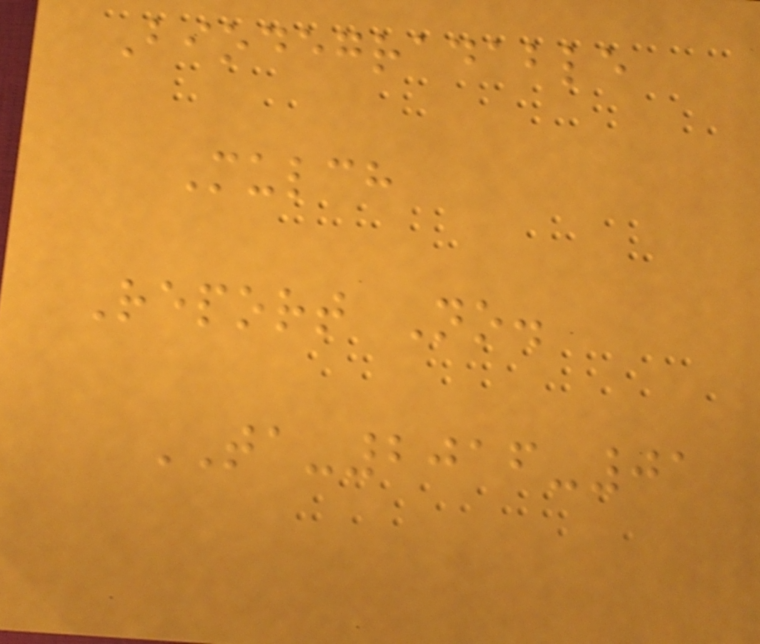Biodegradable
Mulch
Report No.
TA-2016-01
